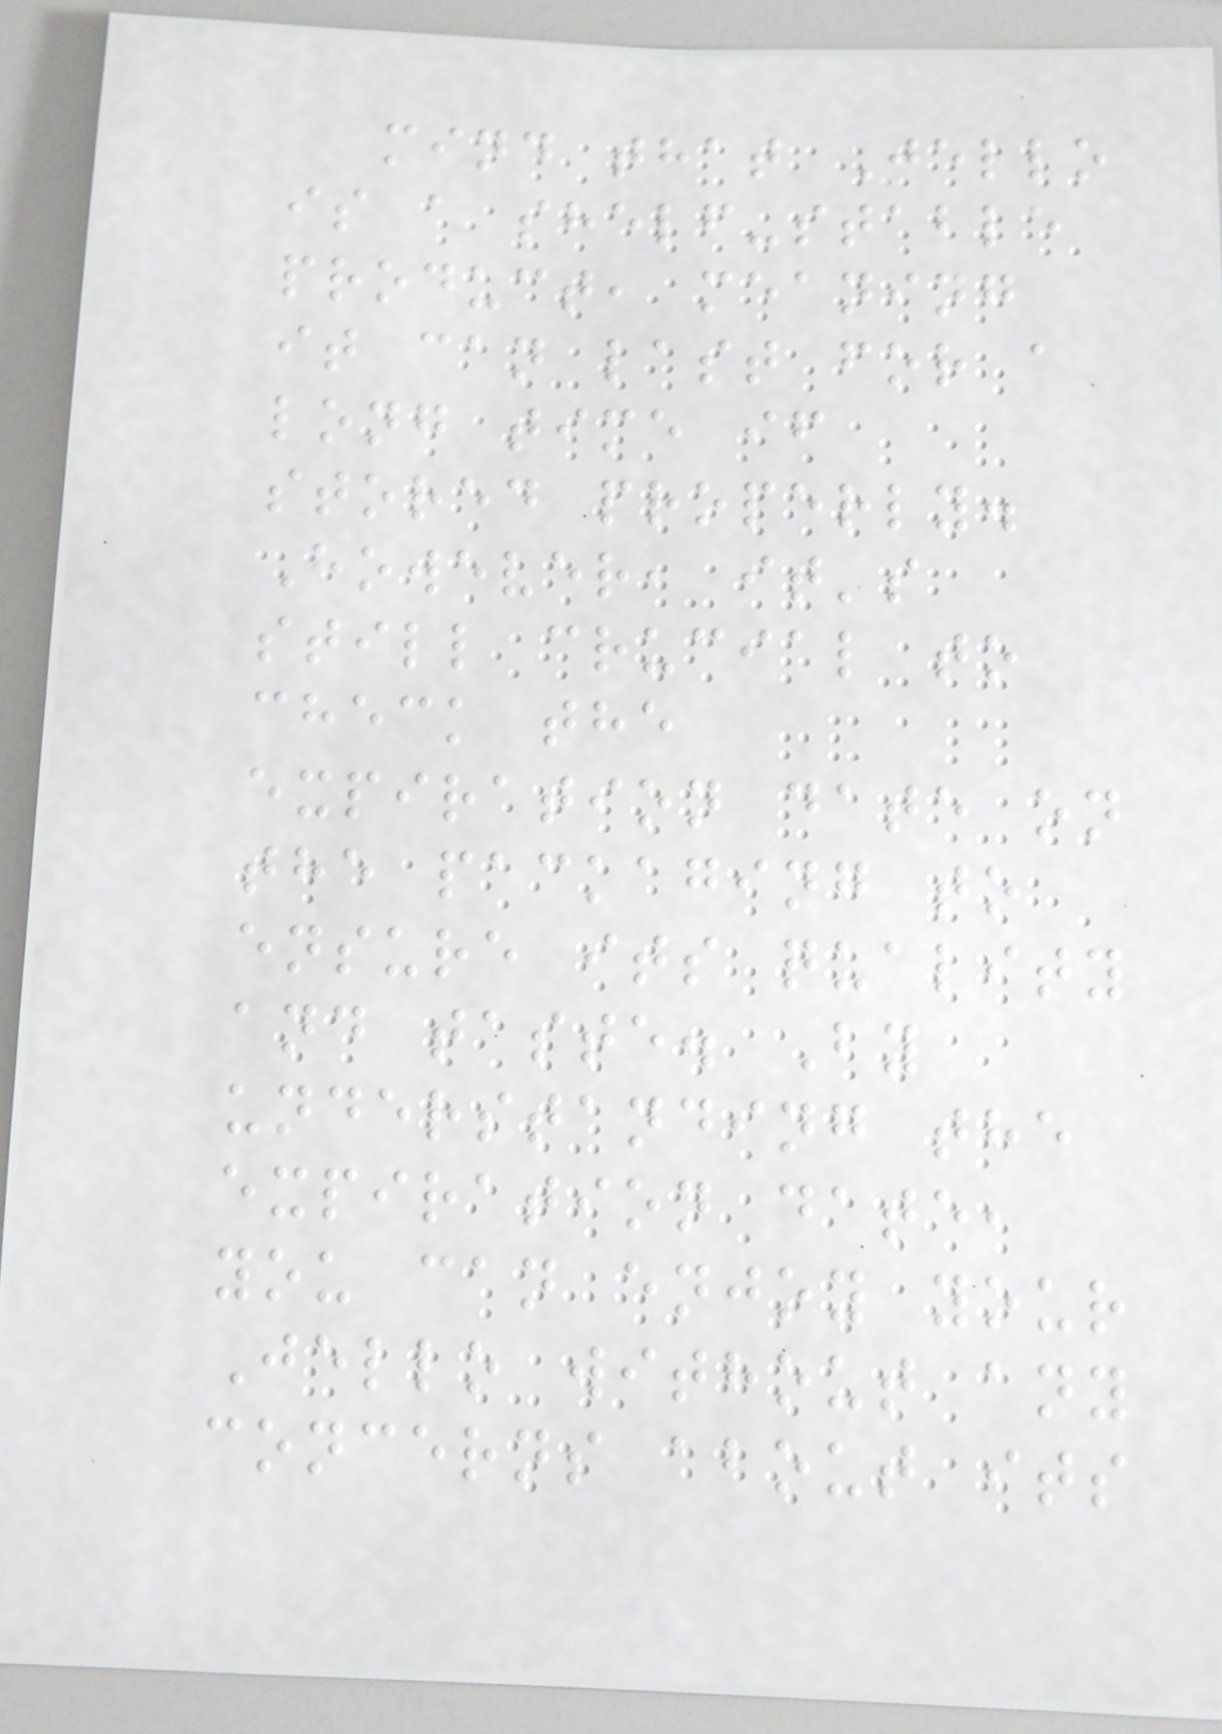mind that Jello
is a shelf-stable
product, meaning
it can last for a
long time if
stored properly.
However, it's
still crucial to
check the
expiration date on
the packaging to
ensure its quality
and taste. By
understanding the
expiration date,
you can enjoy your
Jello without any
concerns about its
